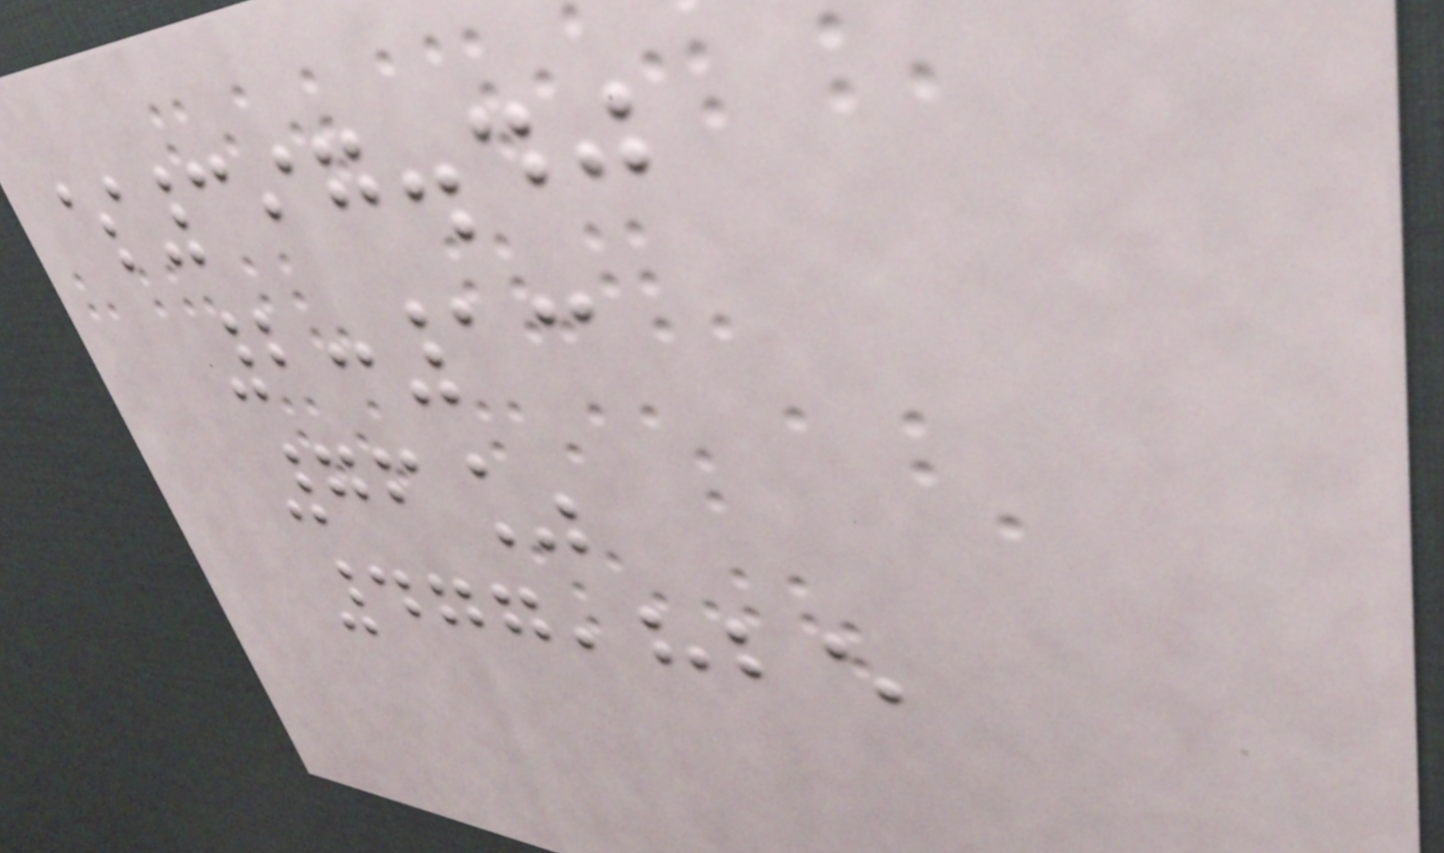$397.40
2:13
76%
477,825
